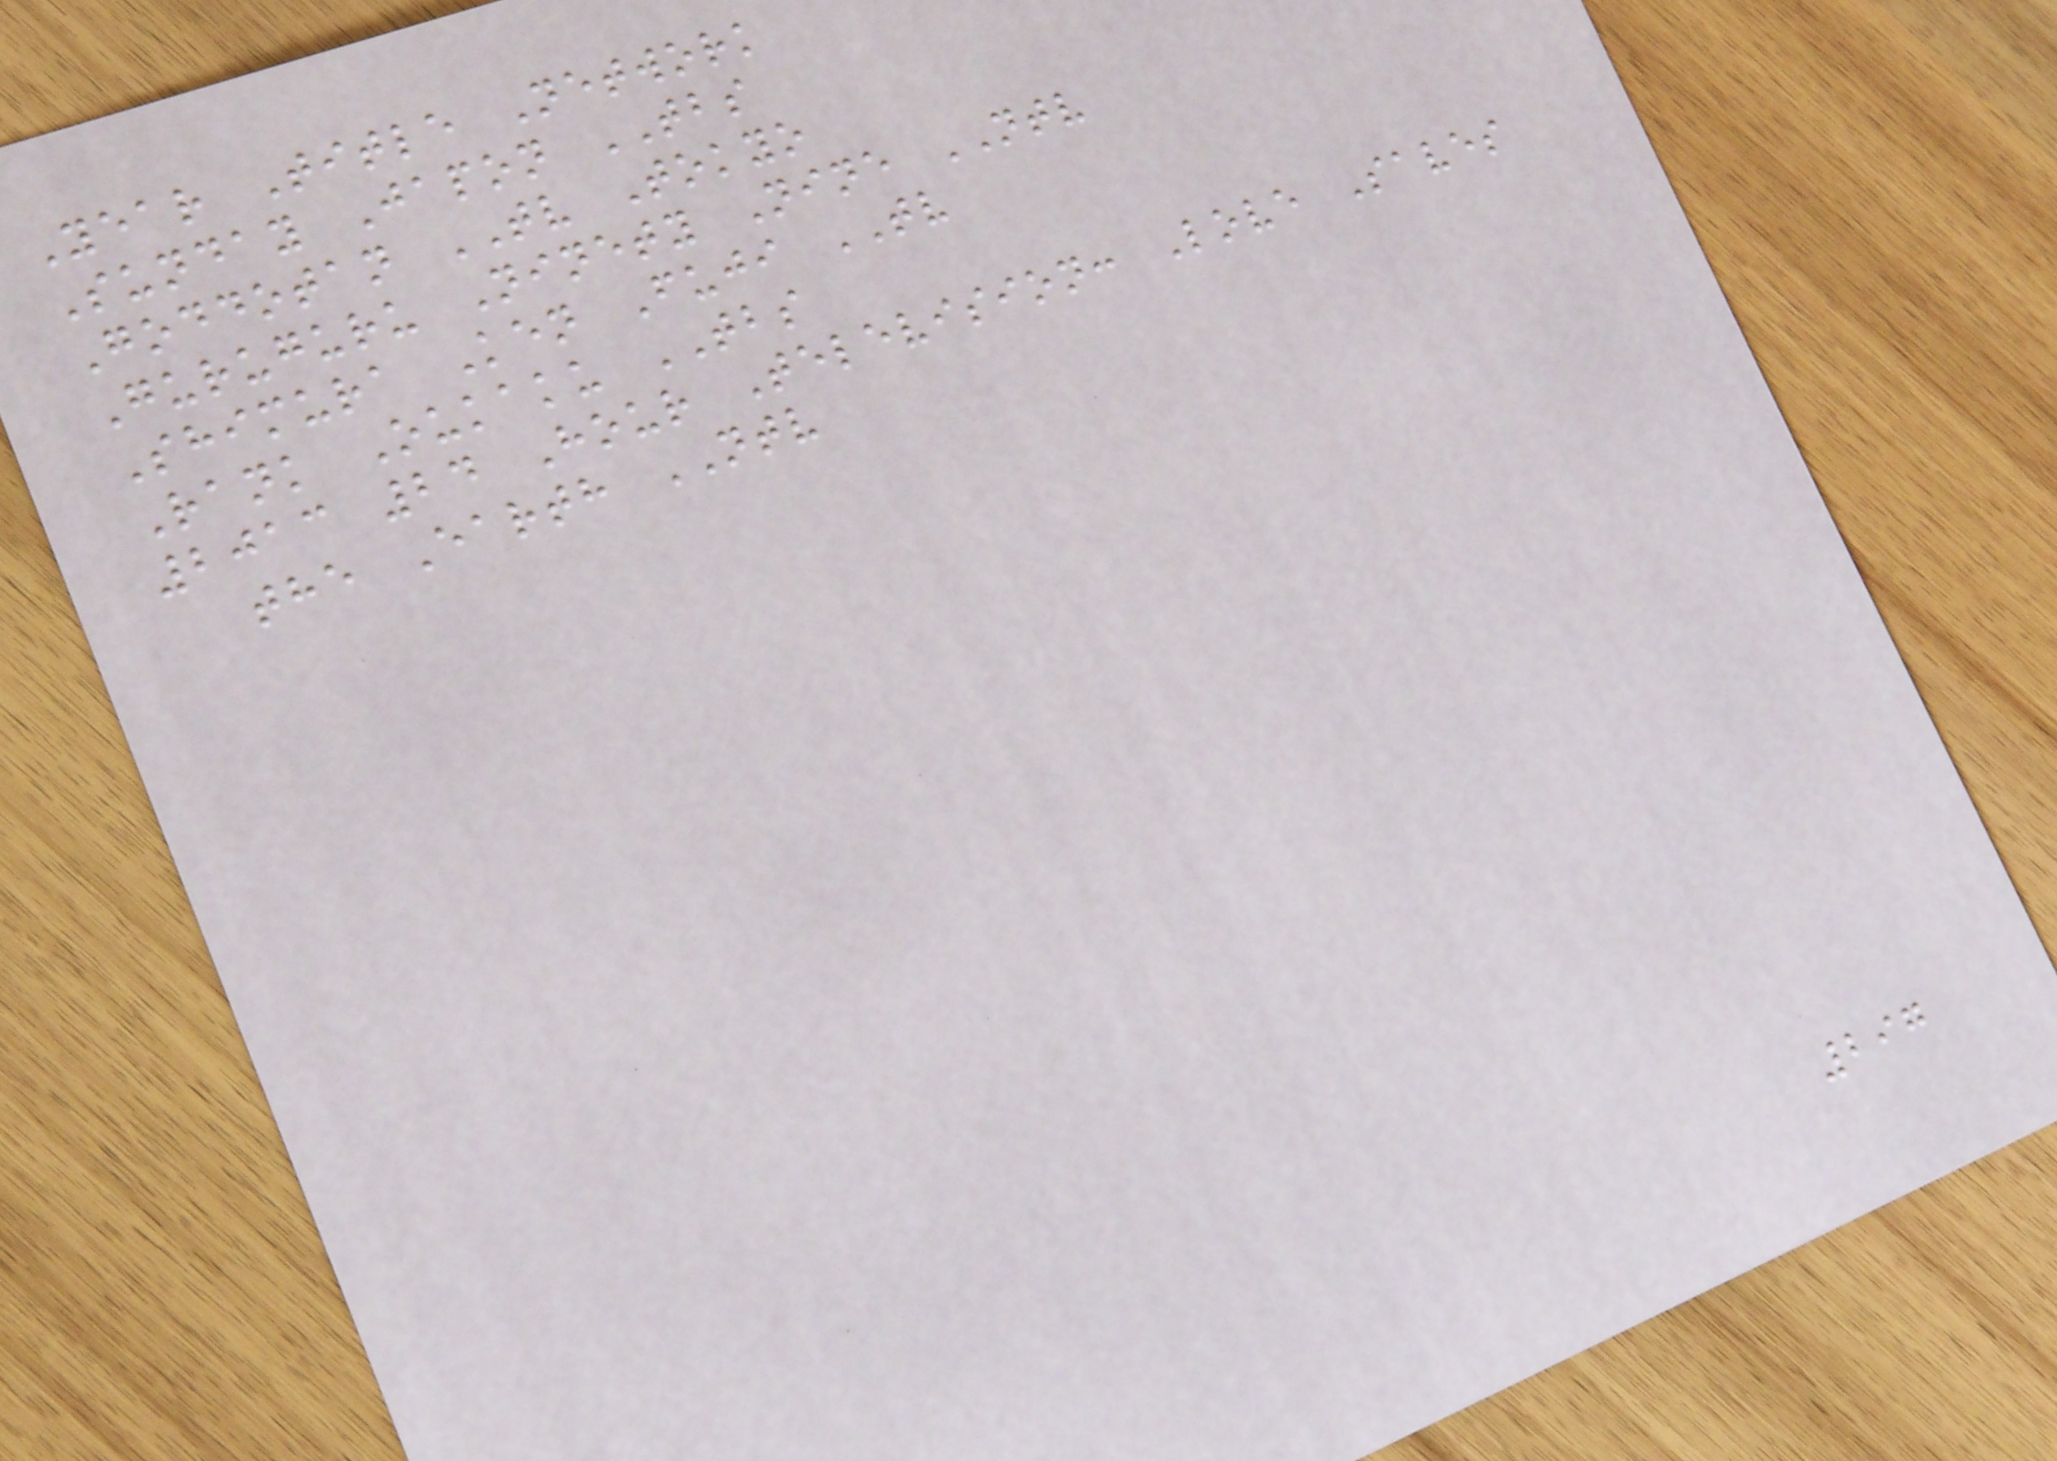Year Title Network
Sunday Japon TBS
Goddotan TV Tokyo
Guruguru Ninety Nine NTV
Shimura Ken Fuji TV
Rank Oukaku TBS
2013 24 Hour Television: Love Saves
the Earth NTV
297
